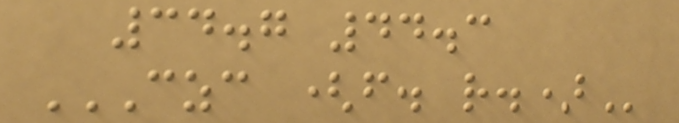34.7 44.3
CZC (F. R.)
